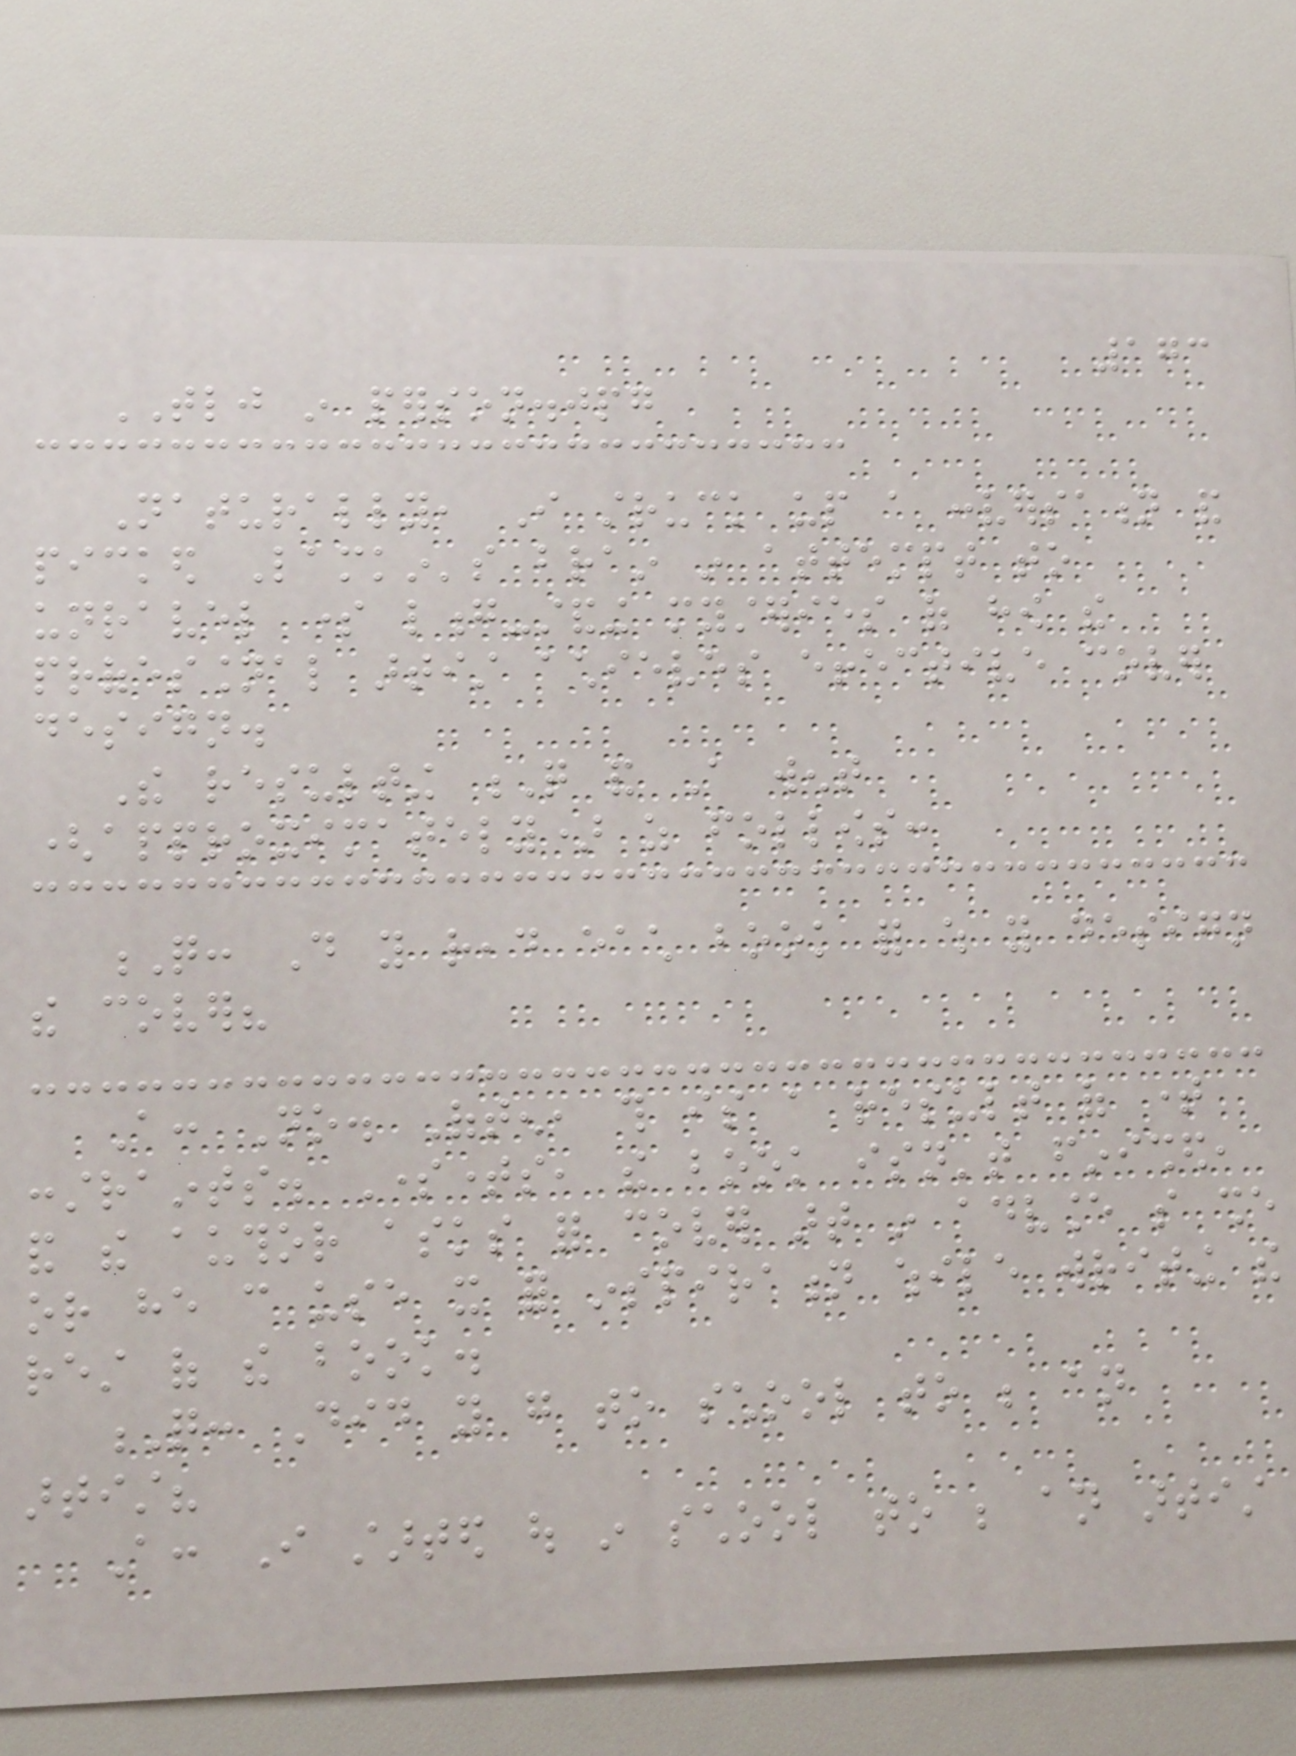173
TLJ in person.jpg
Naturally, I struck up a conversation and
picked Lamkin's brain in attempt to
unravel some long-standing mysteries of how the
professional artist achieves effective cover
design.
The resulting Q and A went
(approximately) as follows:
Q: Do you read each book for which you design
the cover?
A: No. Often, this is a result of time
constraints. Sometimes, the book isn't finished,
and the author asks for cover art in advance so she
or he can use it for inspiration while writing the
rest of the book.
Q: Did you go to school to be an
artist?
A: I started out in school to be an artist
